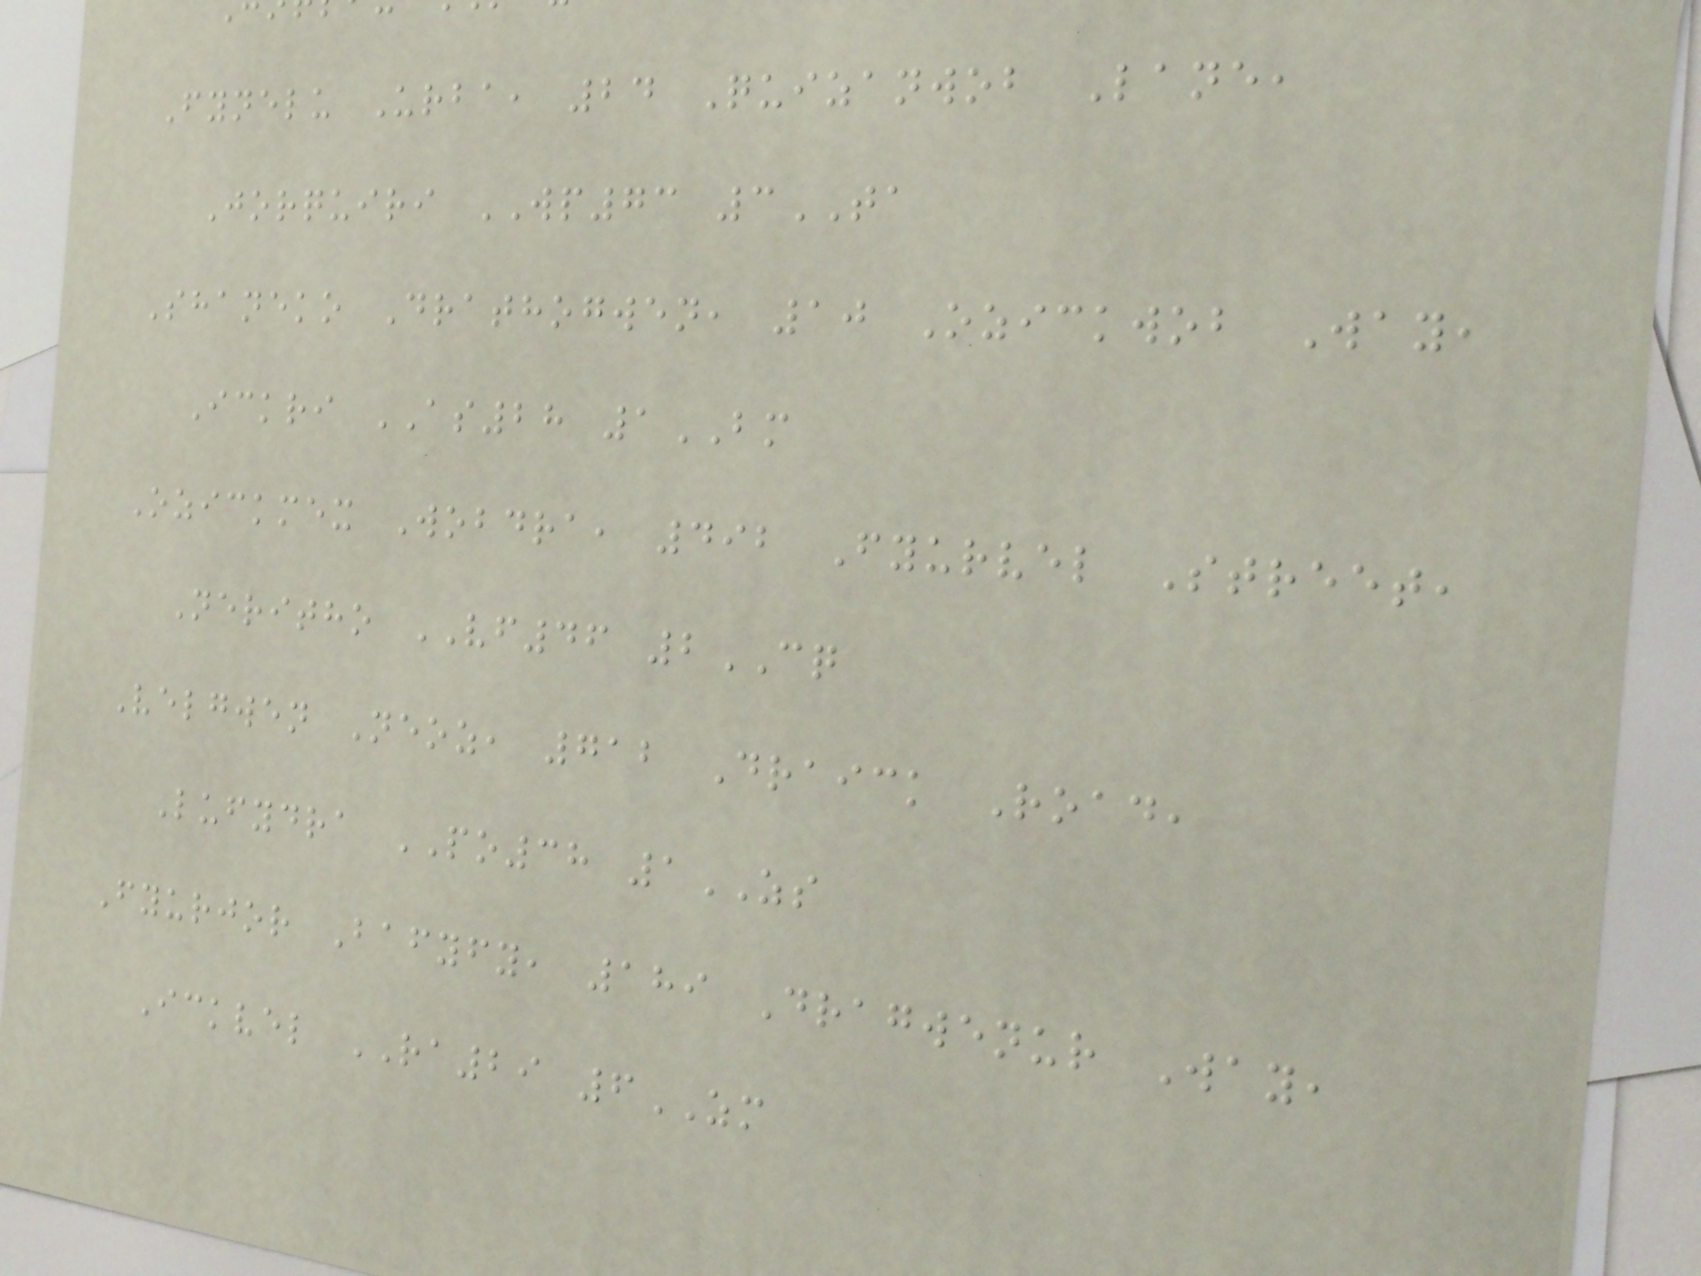Fynelu Urba, 24 Quizanwob Lane,
Jorquiri WP73 3TA
Shaneko Drathogwen, 10 Ozickwob Way,
Ickri AS28 1BM
Ozickmex Wobdra, 492 Fyurvel Street,
Neritho VF46 2CQ
Velgwen Neoz, 712 Draick Road,
Lufydra PO38 1ZS
Fyurjor Bafyfy, 189 Dragwenur Way,
Ickvel RA29 6ZM
